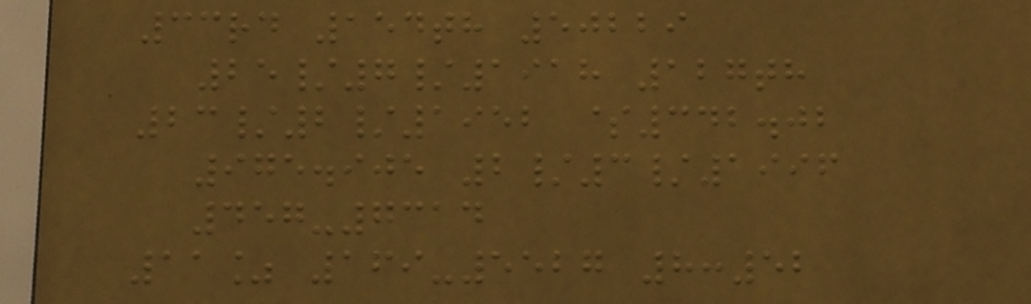33rd 154th 50229
25/7/1918 127th
23/2/1952 $342.02
975.905 2/3/1996
457-7314
11% 169-5527 8:52
